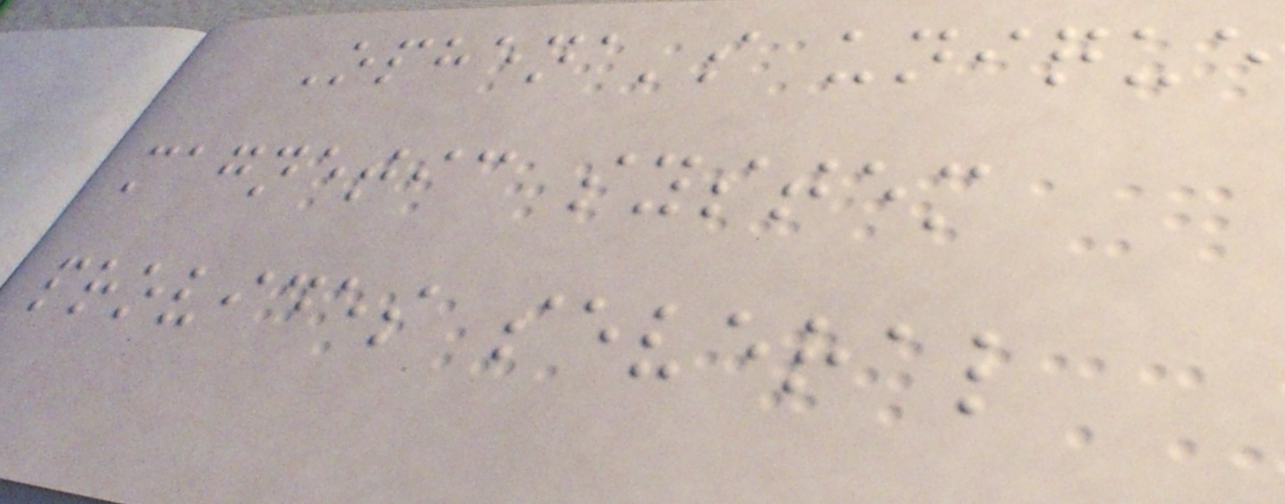Ophena's unique
magnetic system
provides several
